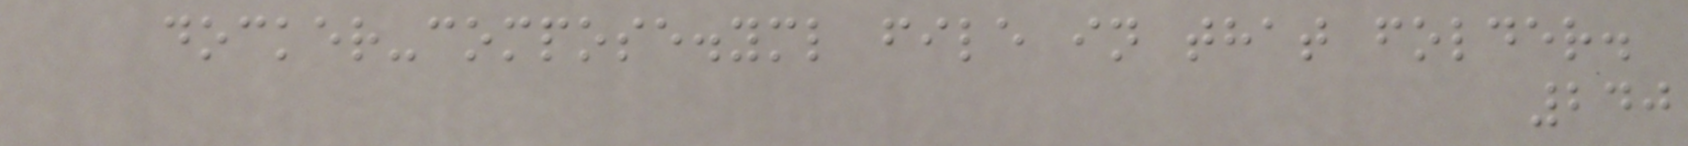docker-compose.yml file in that folder.
240
